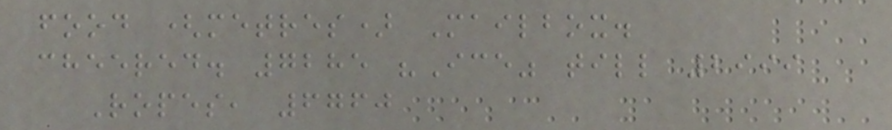food (metres) Mailbox.
cheered. 7285 "Ice" till 2999
Ropes, 6760
